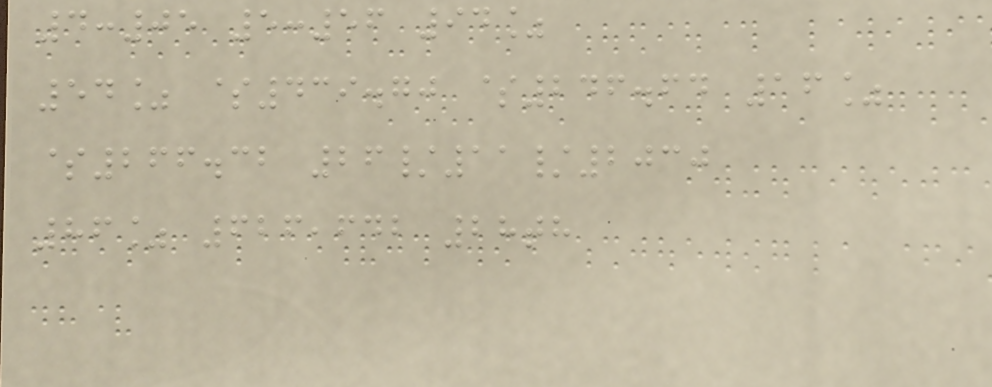4:05 5:56 94%
54% $439.70 $246.64 16%
$266.32 26/11/2030
86% 626,642 28th
